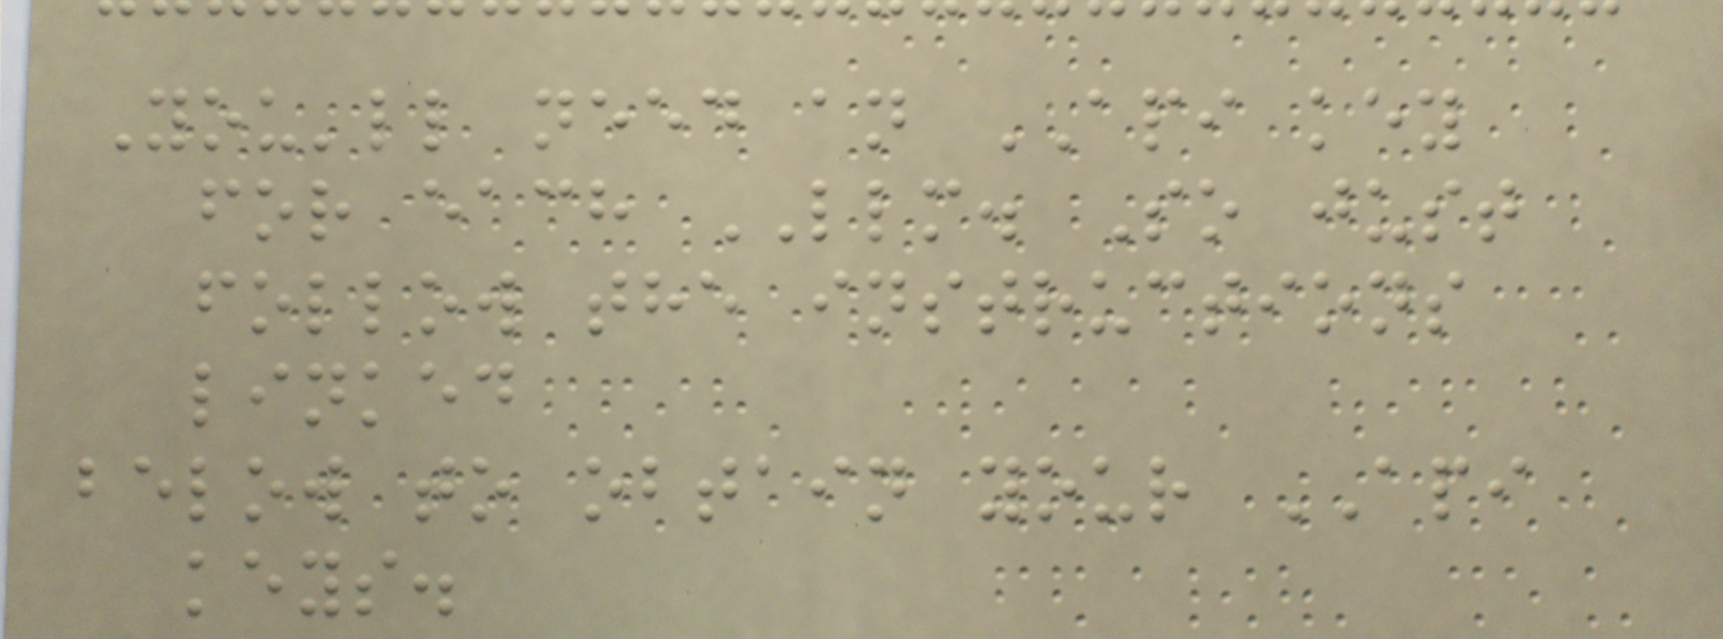You'll need an API key
for each LLM. So just
follow the instructions
linked
below to obtain your API
keys.
